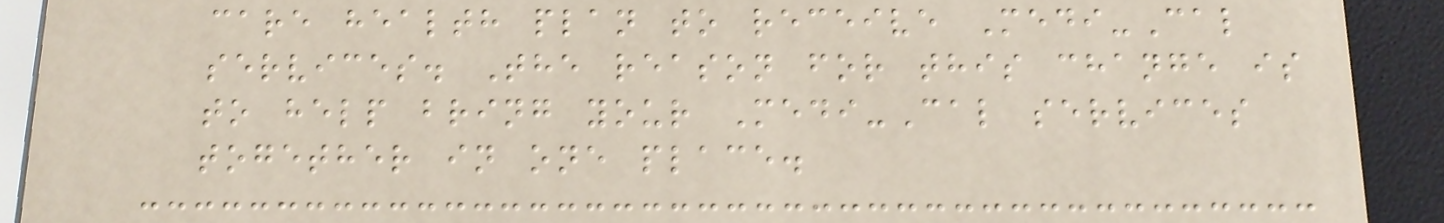care health plan to receive Medi-Cal
services. The reason for this change is
to help bring your Medi-Cal services
together in one place.
